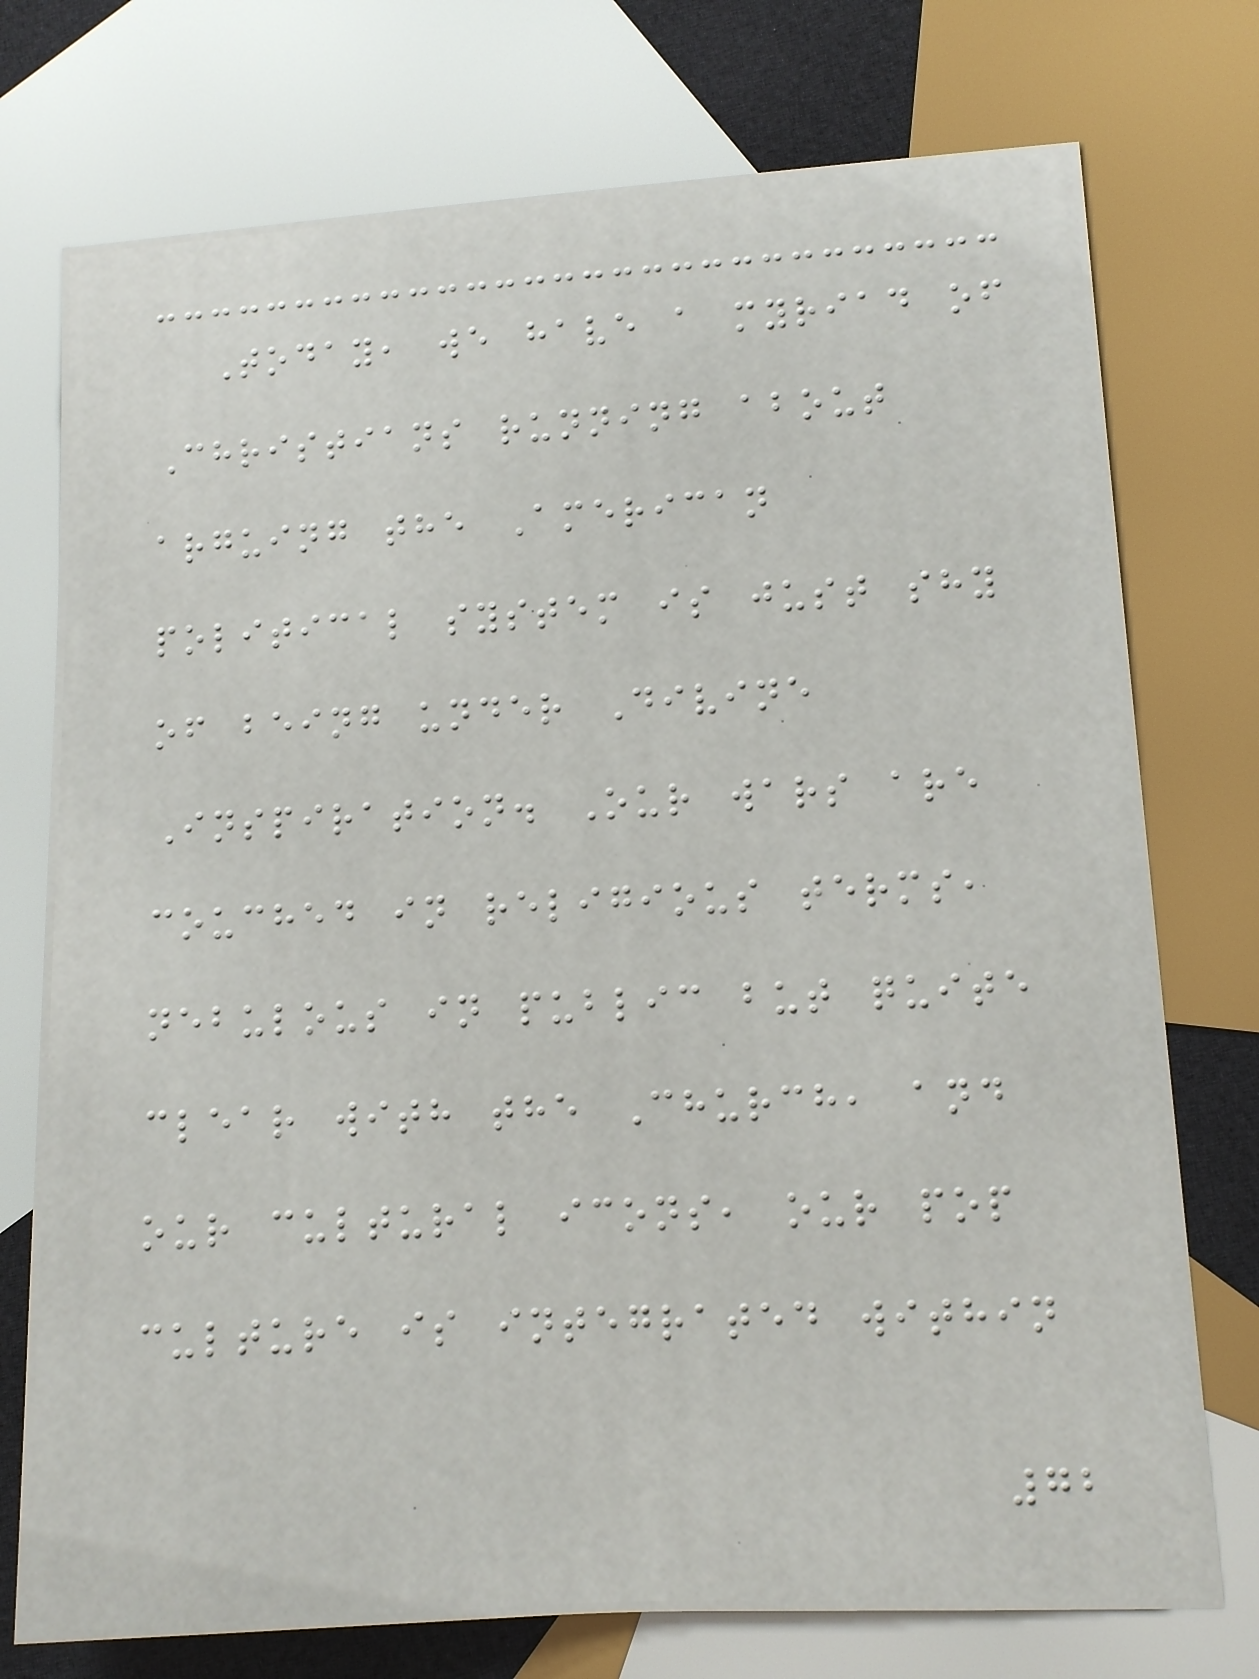Today, we have a myriad of
Christians running about
arguing the American
political system is just shy
of being under Divine
Inspiration. Our wars are
couched in religious terms,
nebulous in public but quite
clear with the Church, and
our cultural icons, our pop
culture is integrated within
72
